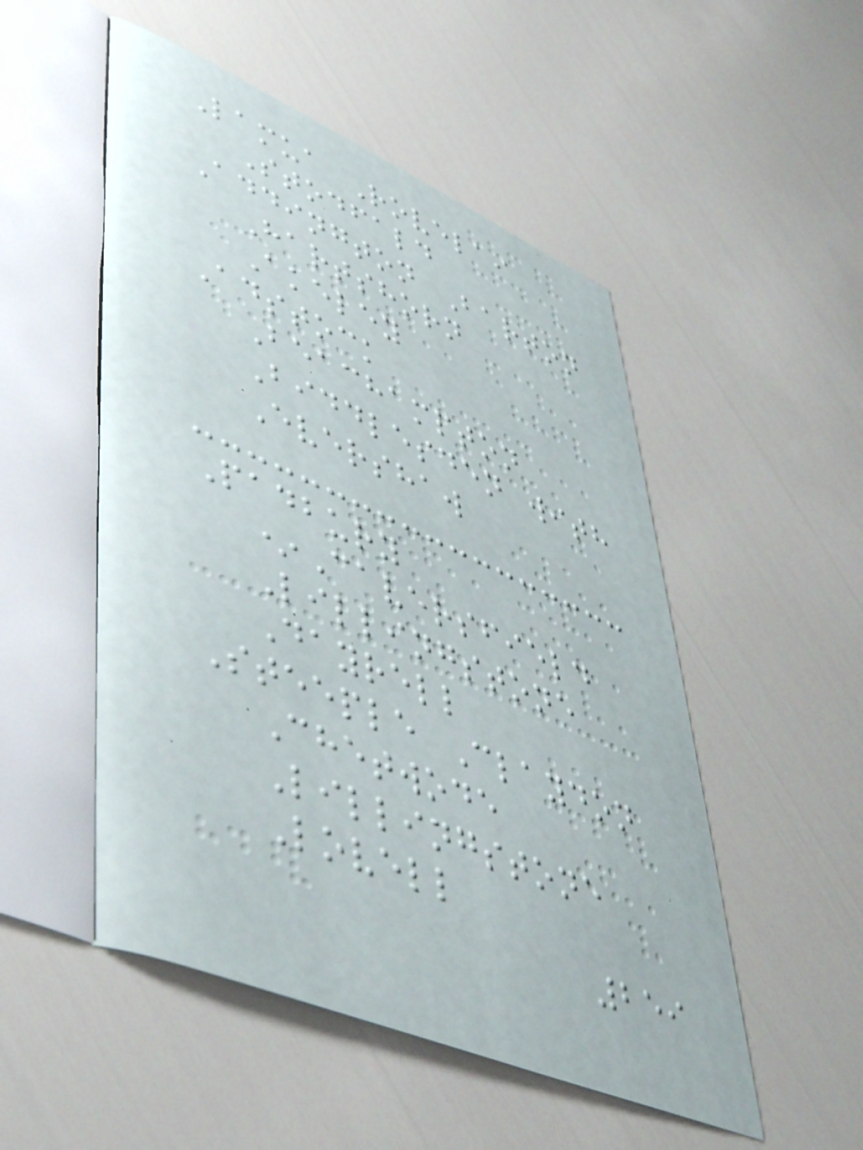Lamua Rovelai
Stodfald
Addington Barton
Hartshorn
Akeley
Adstock
Beachampton
Biddlesden with
Evershaw
Padbury
*Caversfield
Lillingstone
Dayrell
Steeple Claydon
Chetwode
Lillingstone
Lovell
259
